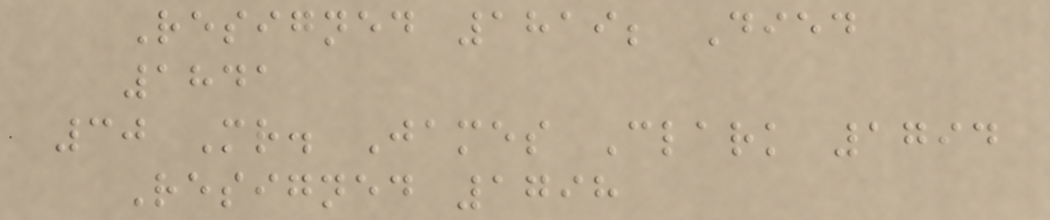Resigned 1819; Died
1841
30 Mr. James Clark 1794
Resigned 1798
